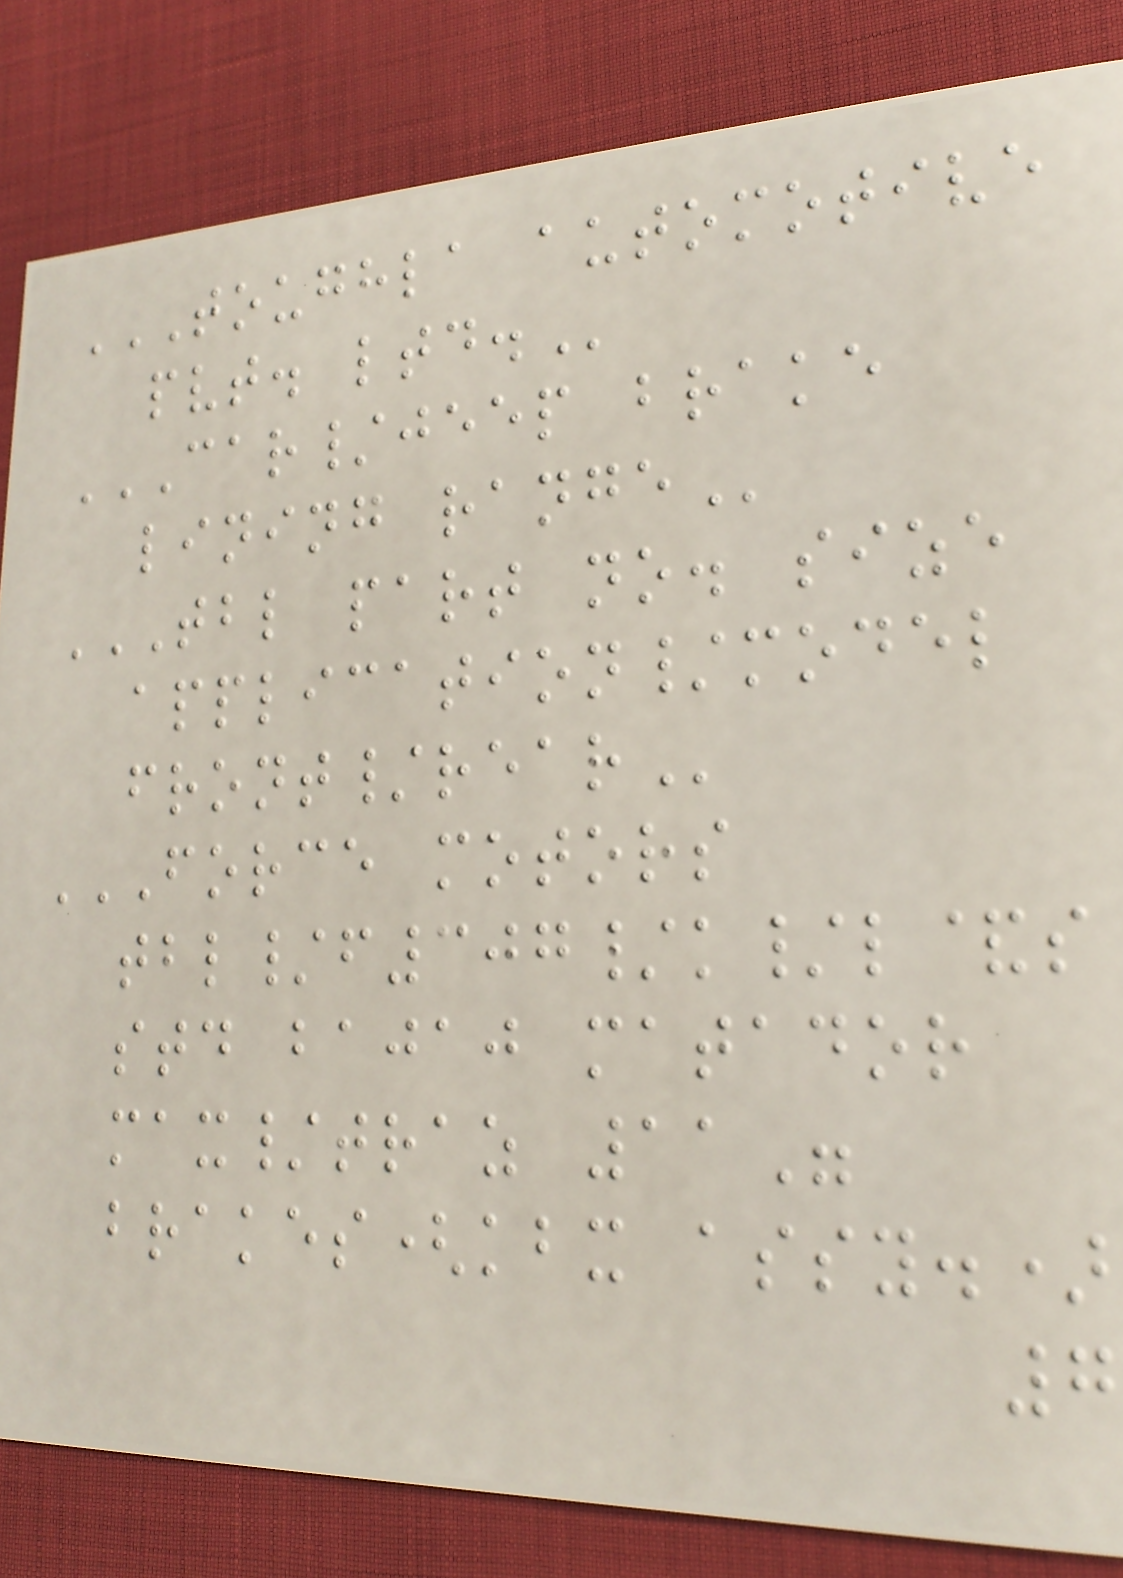TOUGHLA AUTOMOTIVE
PVT. LTD.
CAR/JEEP BRAKE
LINING RANGE
TBL PART NO. SIZE
APPLICATION/MODEL
FRONT/REAR
FORCE MOTORS
TBL/F307/K/L&S
STD BAJAJ MATADOR
MAX/TRAZ 11"
BRAKES(KBX ASSY.)
7
